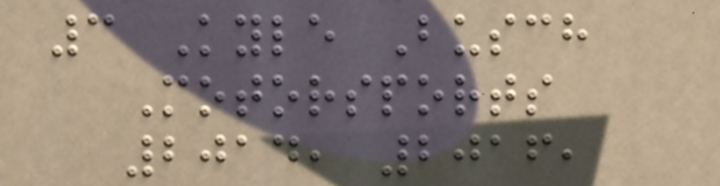3 Kyle Busch
Motorsports
2014, 2016,
